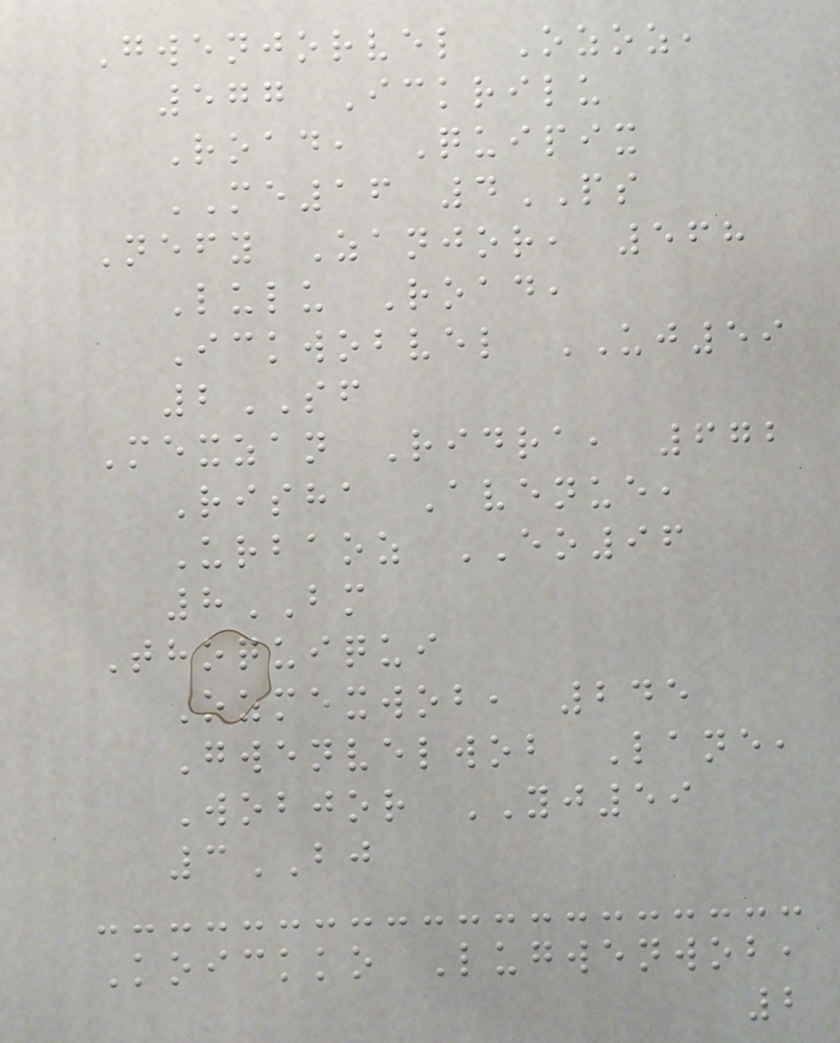Gwenjorvel Ozoz,
577 Ickrilu
Road, Quipix
ME16 4PS
Nefy Zanjor, 568
Lulu Road,
Ickwobvel UJ59
2SF
Mexzan Ridra, 672
Risha Avenue,
Urbaoz EO96
8BM
Thoquiqui
Ozmexwob, 245
Gwenvelwob Lane,
Wobjor YJ59
3BJ
Koickko Lugwenwob,
2
